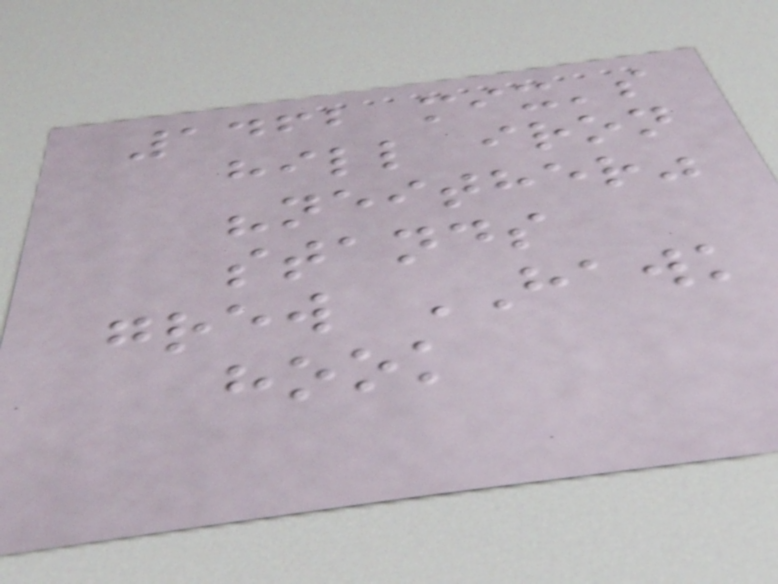1462 mix's
hill iron
"neither"
stands
grew HAWK
hook
